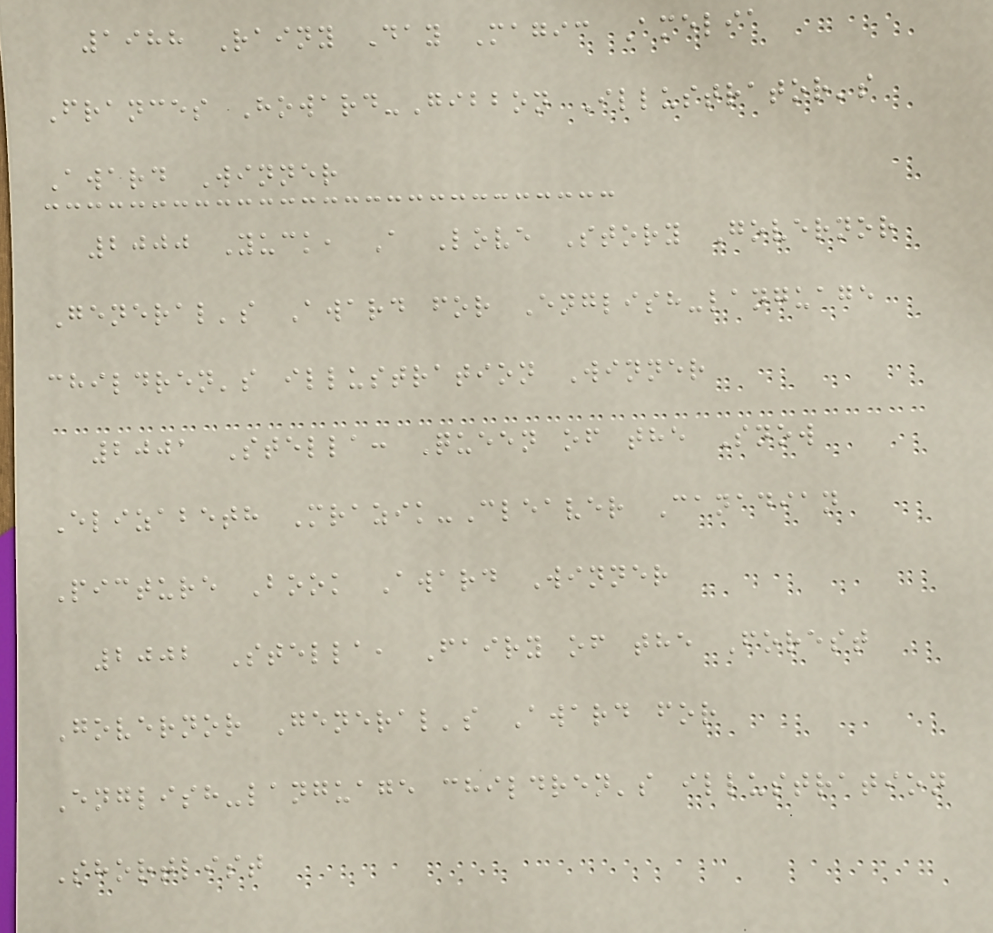1988 Rainy Day Magic Amelia
Frances Howard-Gibbon Illustrator's
Award Winner
2000 Yuck, A Love Story Governor
General's Award for English-language
children's illustration Winner
2001 Stella: Queen of the Snow
Elizabeth Mrazik-Cleaver Canadian
Picture Book Award Winner
2002 Stella, Fairy of the Forest
Governor General's Award for
English-language children's illustration
Shortlist
